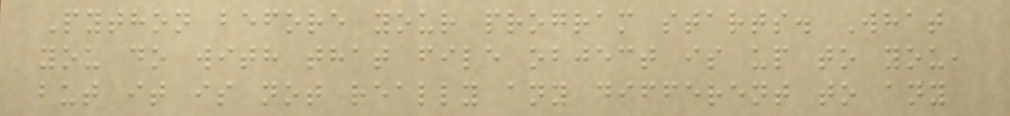Python before your program starts. What
you do with that file object is up to you,
but it is not really any different to any
